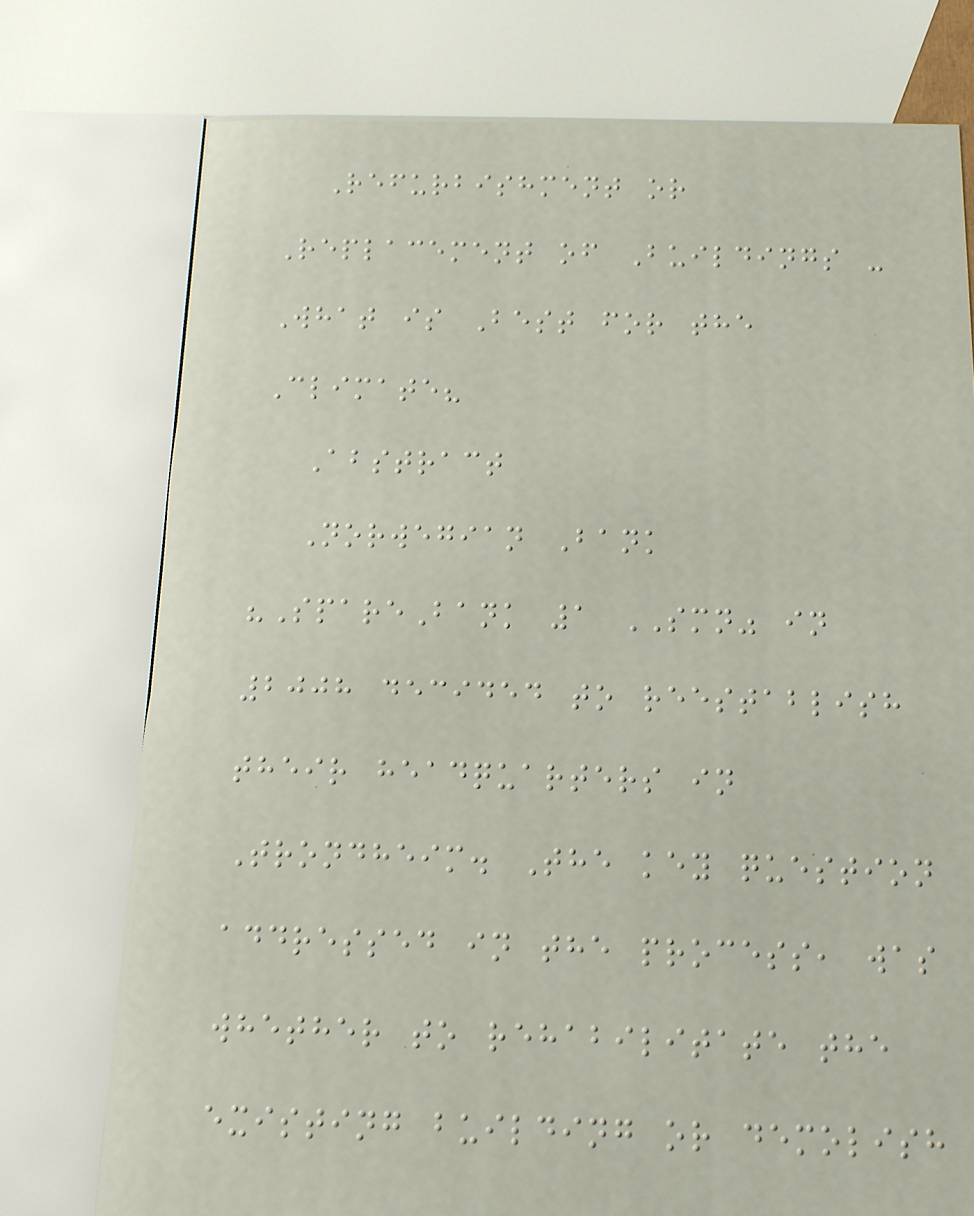Refurbishment or
Replacement of Buildings -
What is Best for the
Climate?
Abstract
Norwegian Bank
"SpareBank 1 SMN" in
2008 decided to reestablish
their headquarters in
Trondheim. The key question
addressed in the process, was
whether to rehabilitate the
existing building or demolish
